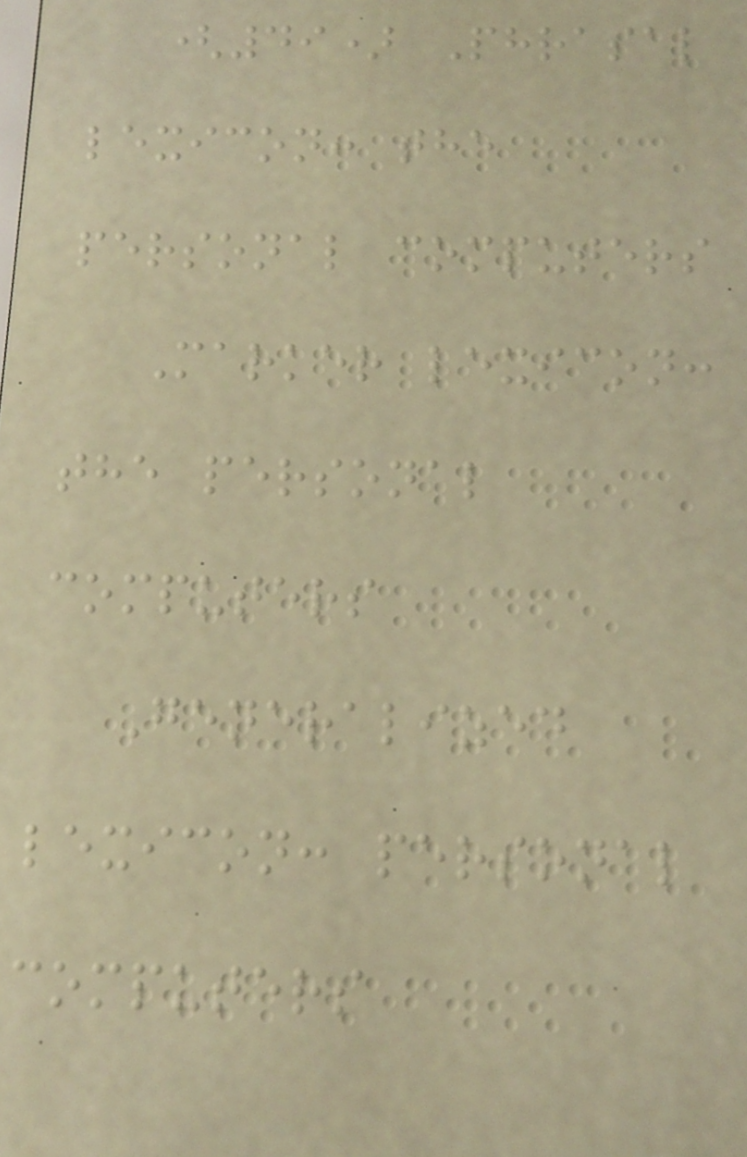(49) Phrasal
lexicon: the
personal computers
Marker lexicon:
the personal
computers
Generalized
lexicon: personal
computers
